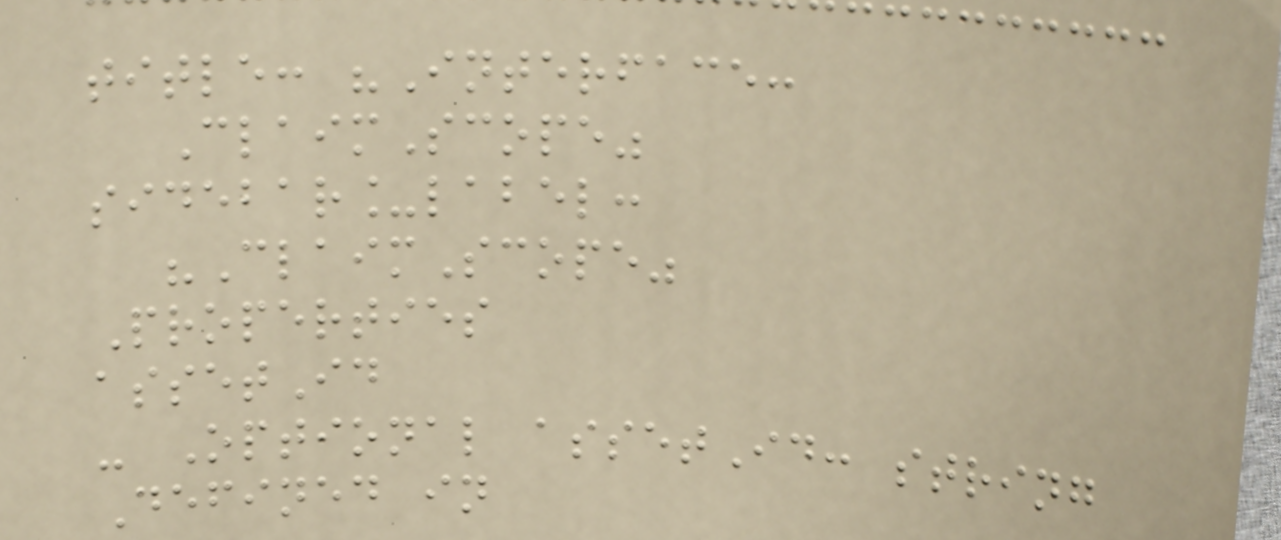title: "Interface:
ClaimScope"
sidebar_label:
"ClaimScope"
Properties
assetId
- Optional assetId: string
Defined in
